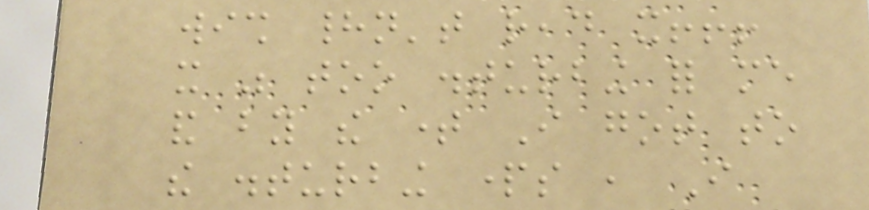wish hadn't read it!!!
it was too disturbing for me
and by the time I got to
the disturbing parts , I
